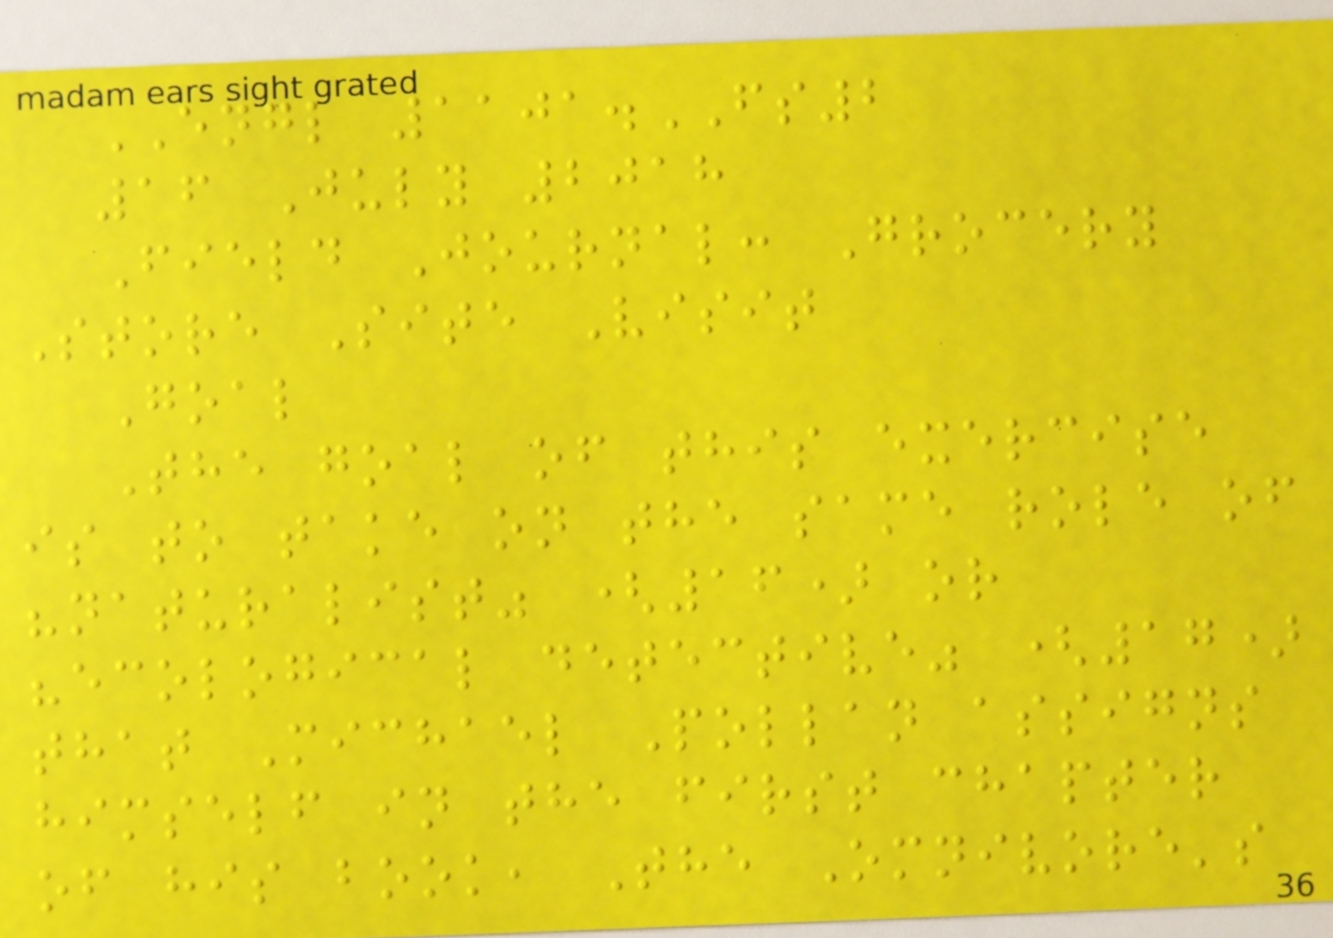ENGL 1101.FS2
16 July 2018
Field Journal: Grocery
Store Site Visit
Goal
The goal of this exercise
is to take on the same role of
"naturalist" (16) or
"ecological detective" (17)
that Michael Pollan assigns
himself in the first chapter
of his book, The Omnivore's
